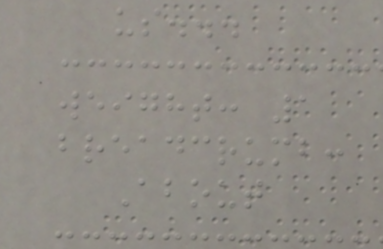us...
weight: 1
breadcrumb:
About
